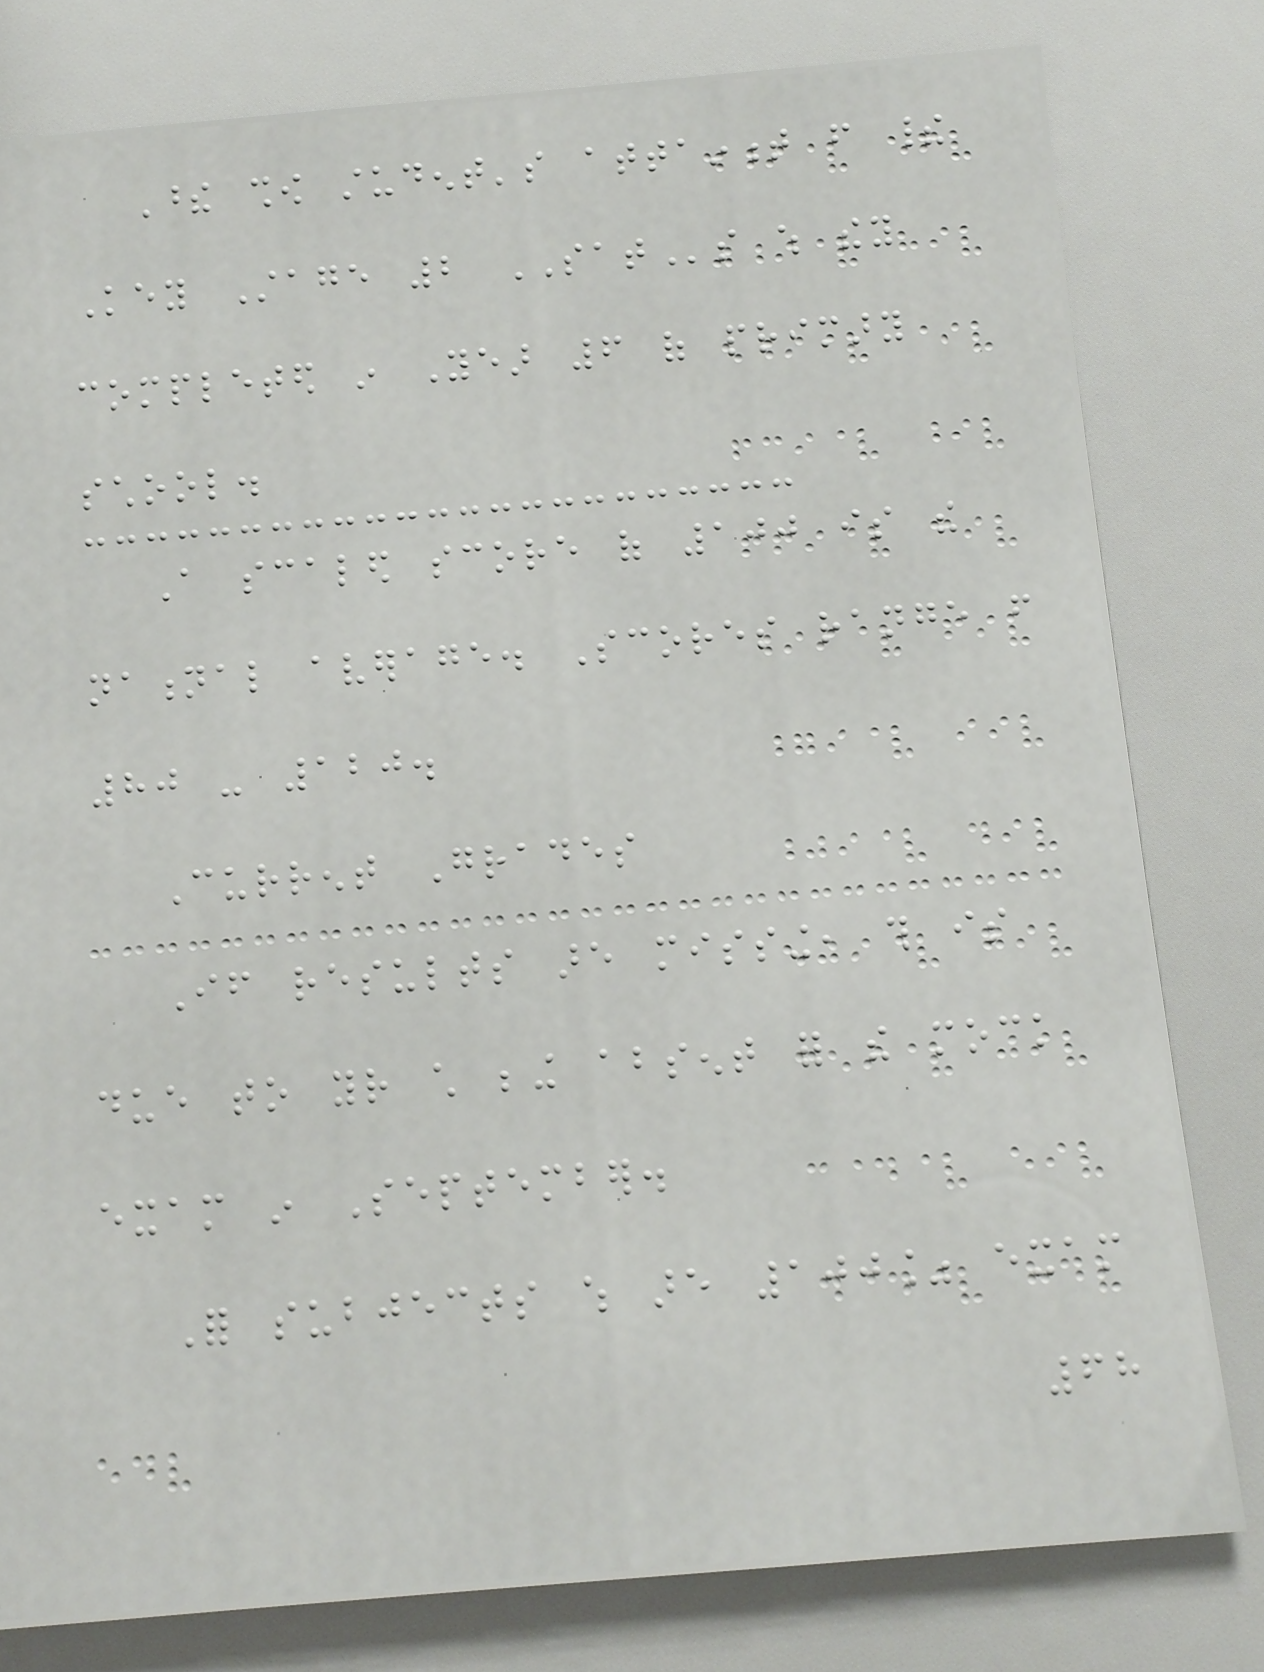These show student's attainment from their
Key Stage 2 SATs which they
completed in Year 6 of primary
school.
A scaled score of 100 is the
national average. Scores range from
80 - 120.
Current Grades
If results are missing, this is
due to your child being absent for the mock
exam in September.
For subjects which are 100% exam
68
